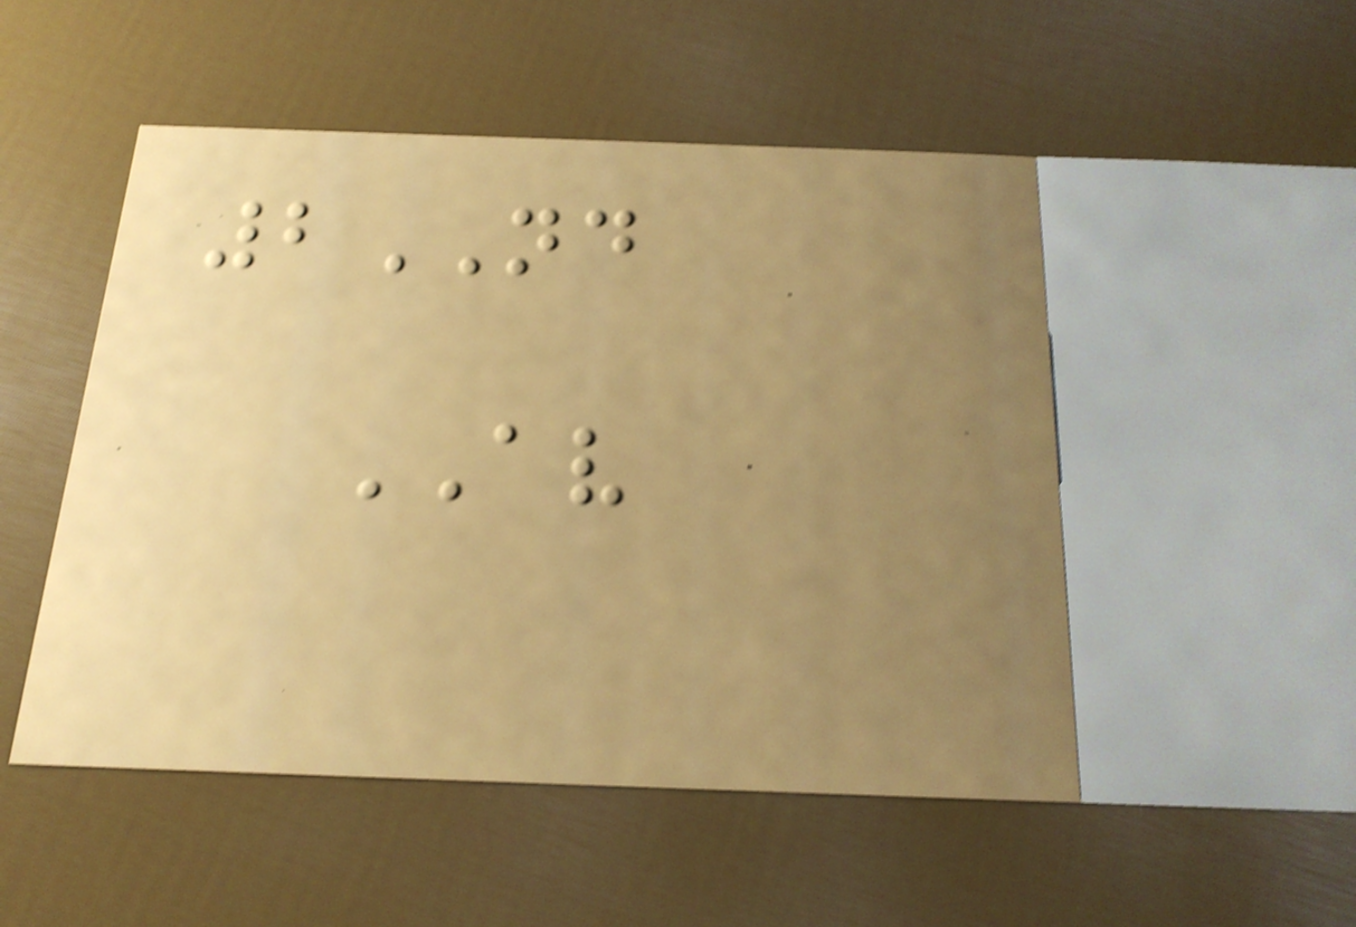2ND
AV
